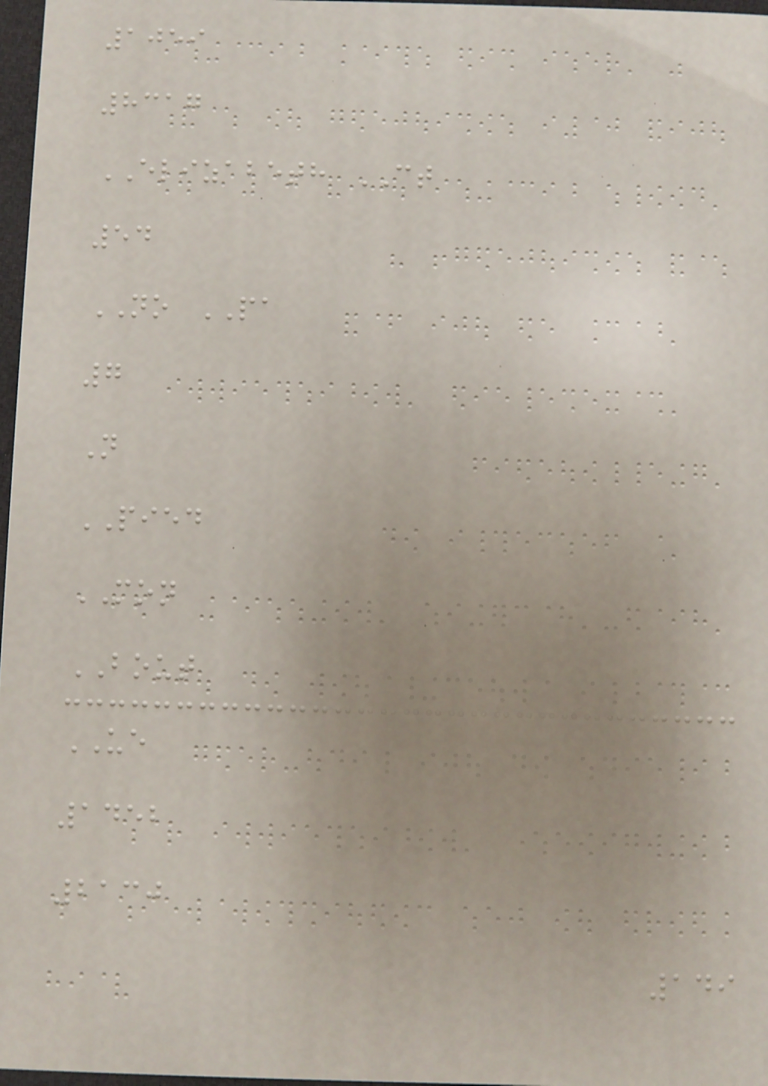1059
8317
ELIZABETH CT
54
NO PA
7
N
PIED
MON
BOUT
UE
1452
2130
149
